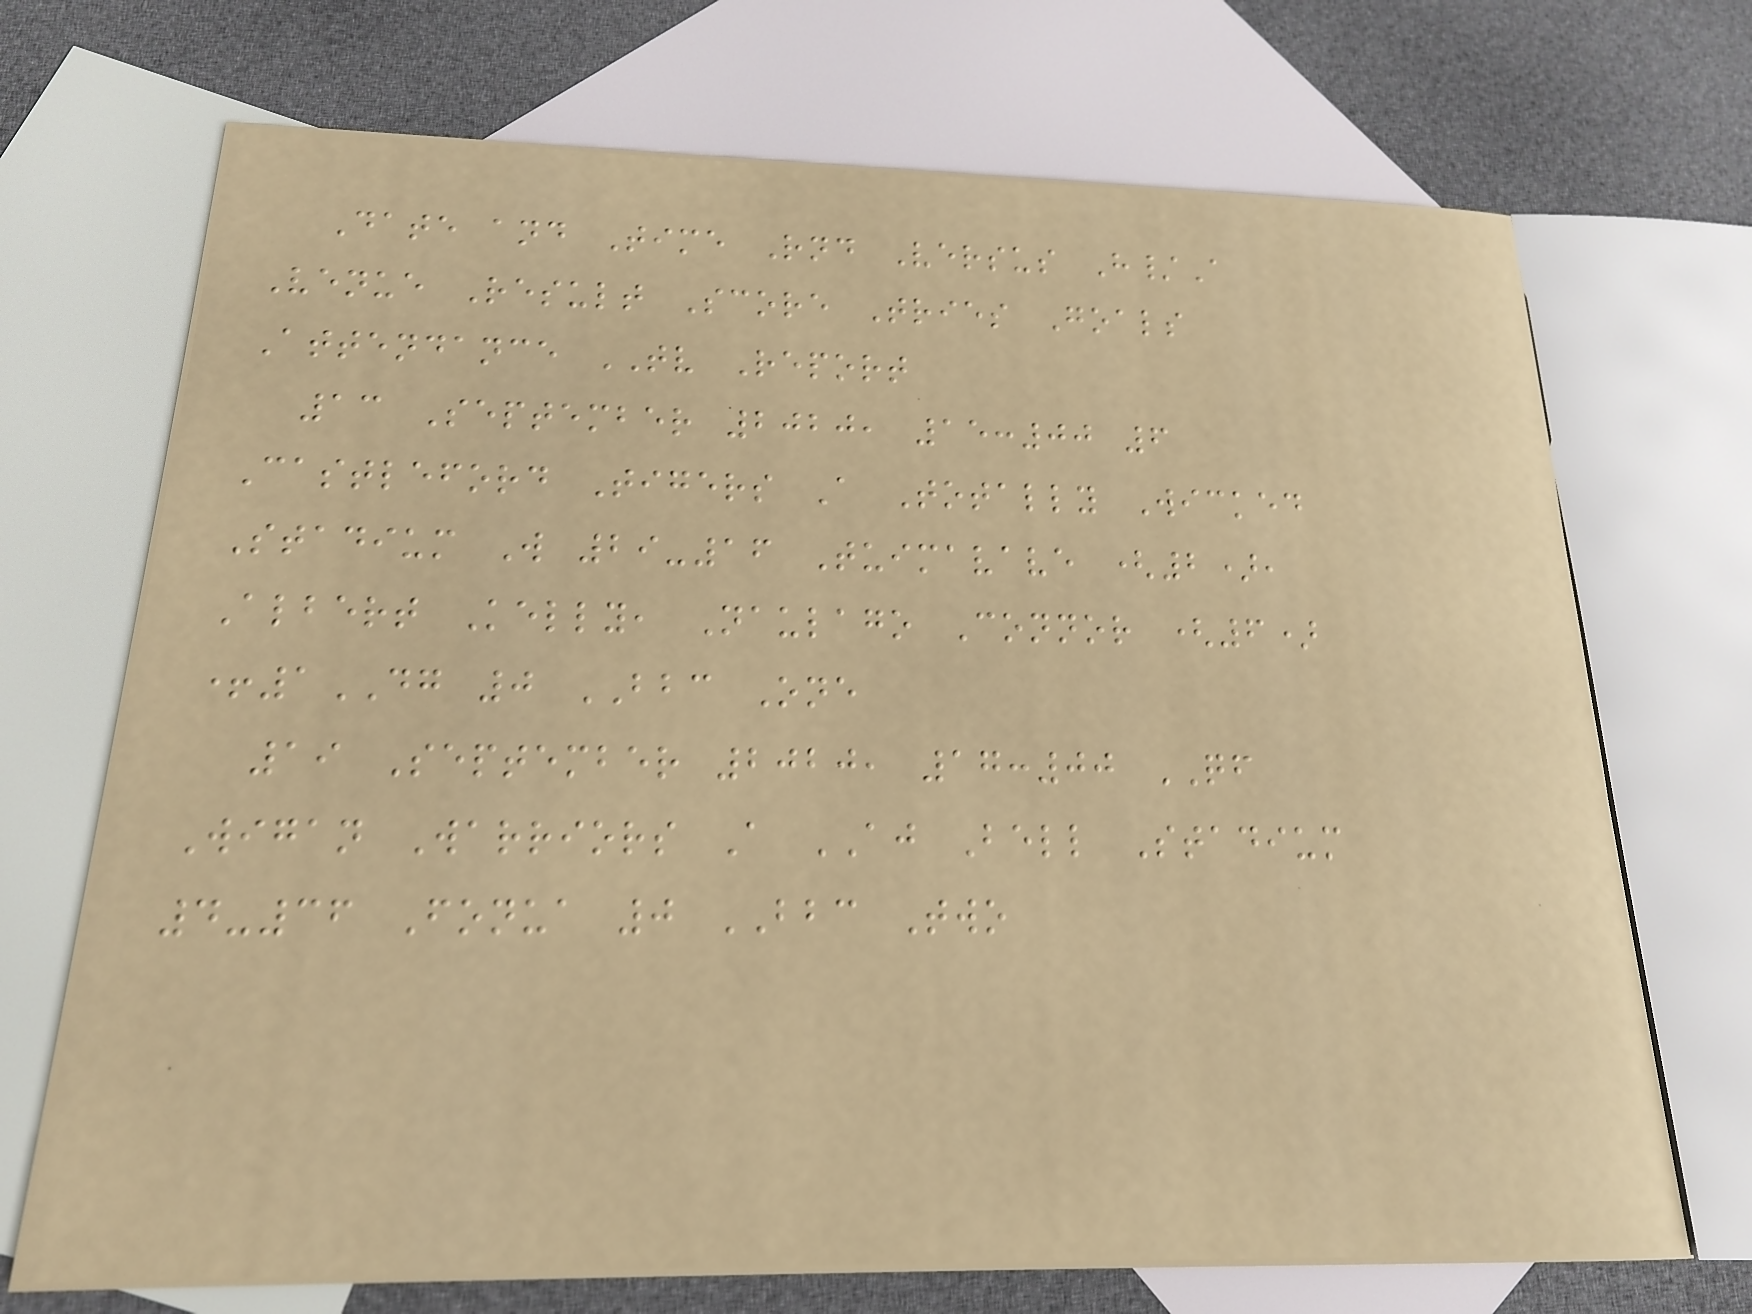Date and Time Rnd Versus H/A
Venue Result Score Tries Goals
Attendance TV Report
13 September 2020, 15:00 6
Castleford Tigers A Totally Wicked
Stadium W 29-16 Tuimavave (2),
Albert Kelly, Naulago Connor (6)
+1DG 0 BBC One
19 September 2020, 17:00 QF
Wigan Warriors A AJ Bell Stadium
4-36 Fonua 0 BBC Two
